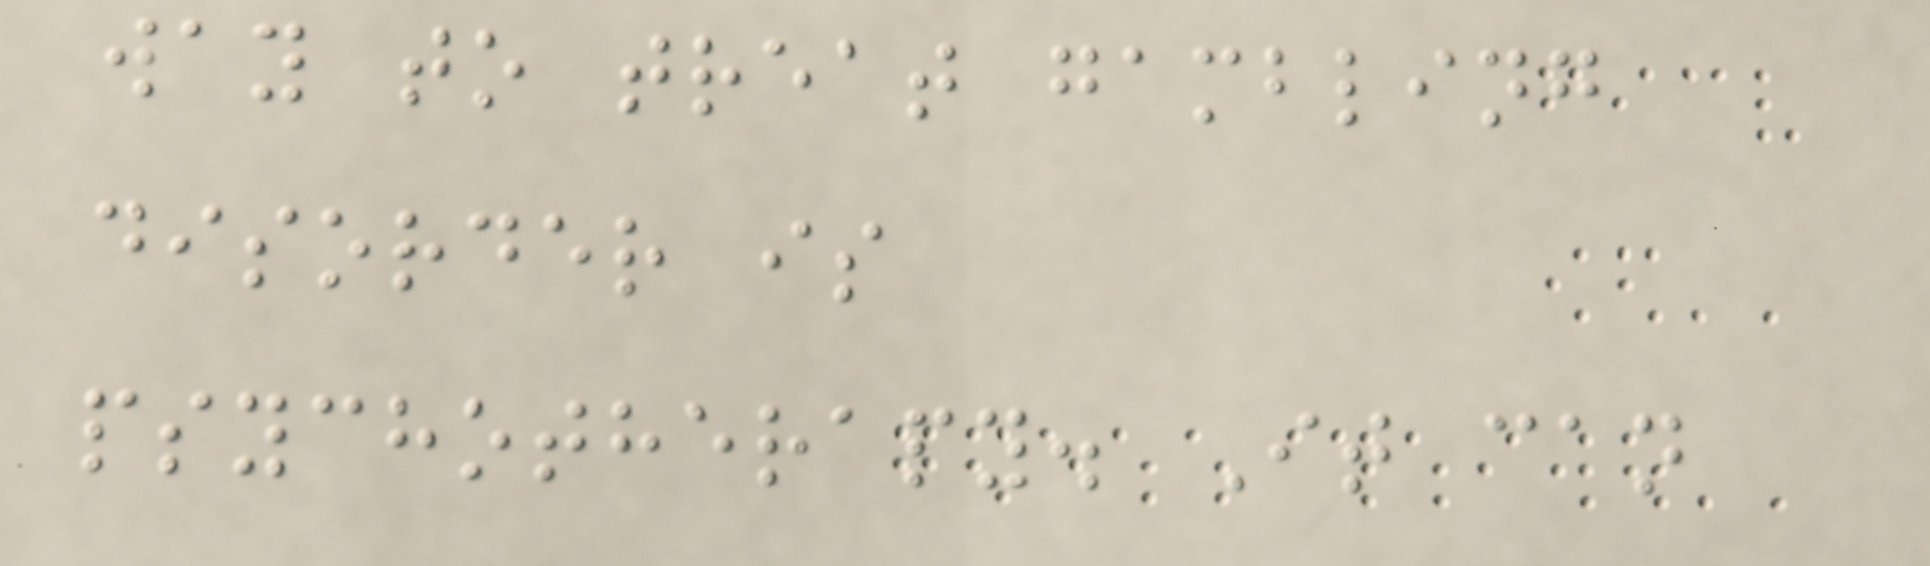way to treat gambling
disorder is
psychotherapy. It can
